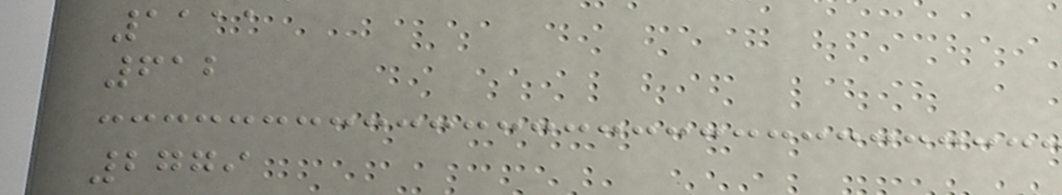1111
612
2779
